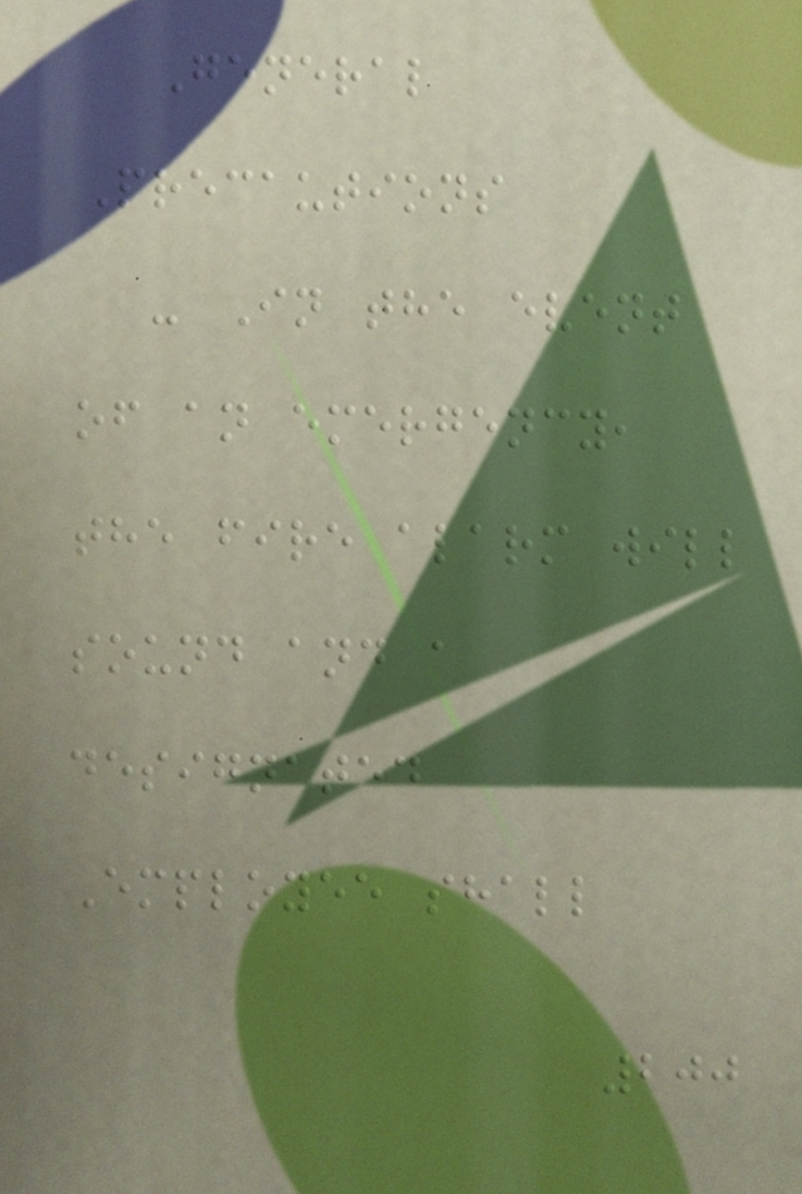General
Precautions
- In the event
of an emergency,
the fire alarm will
sound and a
designated
Employee shall
200
